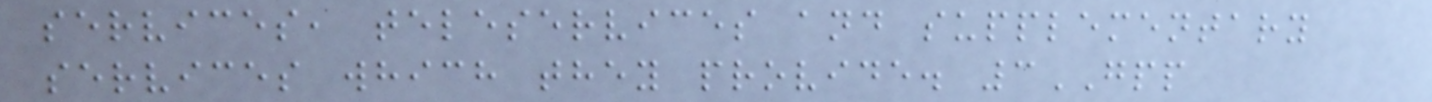services, teleservices and supplementary
services which they provide. 3GPP
